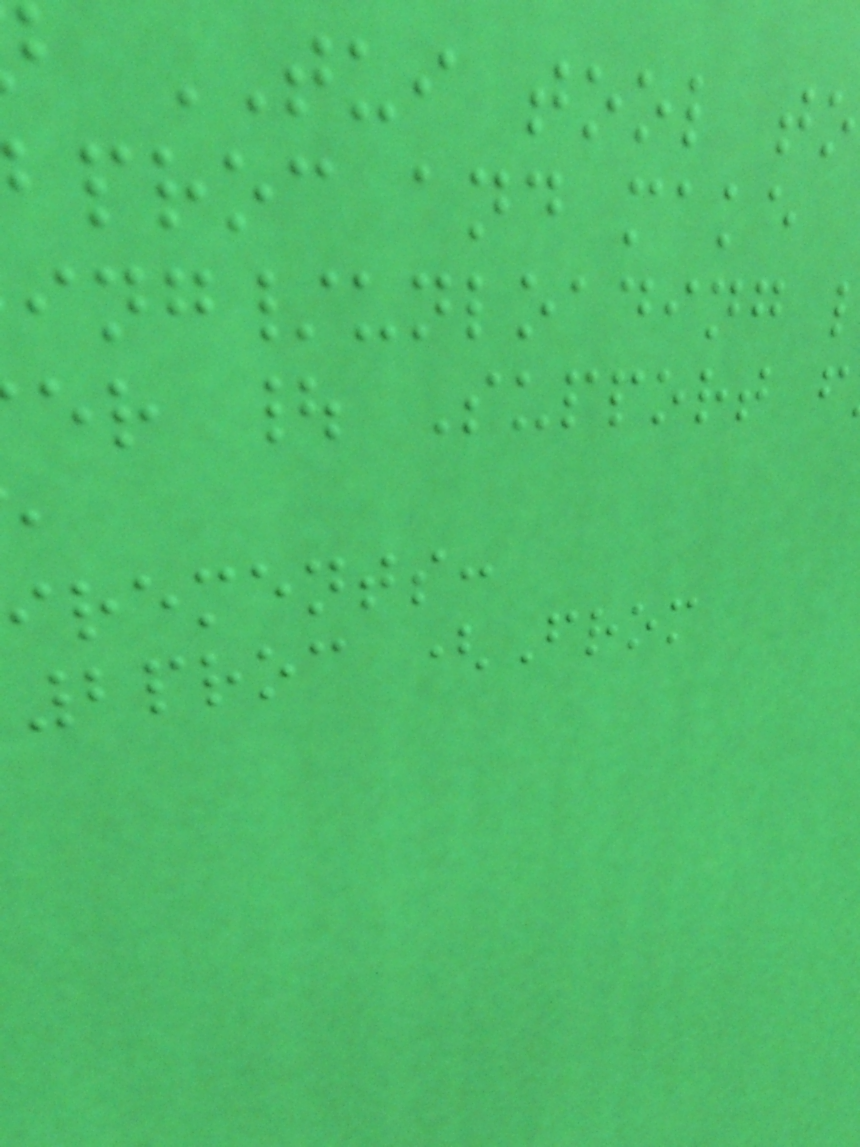TUI tool t
proc and make
ing/unloading
er | Support f
irements:
2proc (From
